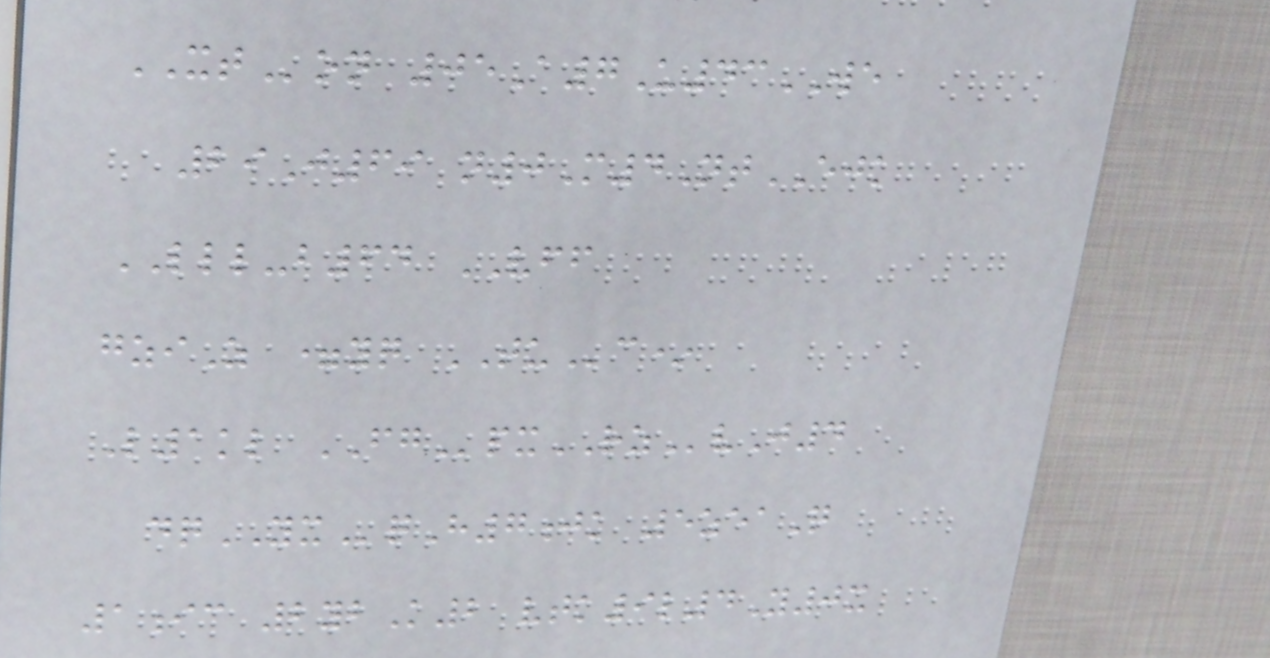XTon 05A7U43WE
29J69 n0M4NtEJK
LLL-b64 VFF
gziZ =yq TUc*
L1kl FGpxRZvJ4
dqYXqH7jk 5zeaQ
1ic 2ybK2 vtk9l4Y0x
